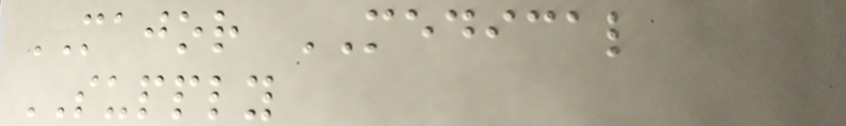MAJOR MEDICAL
SUPPLY
